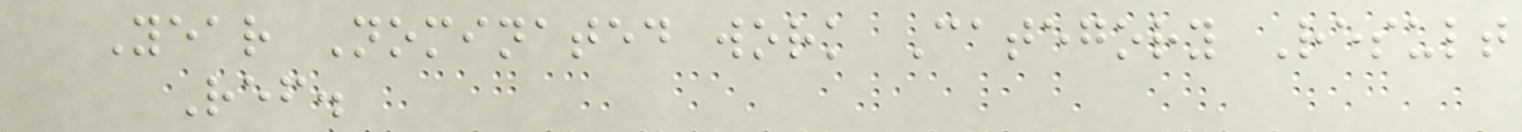Year Nominated work Category Result
Ref.
